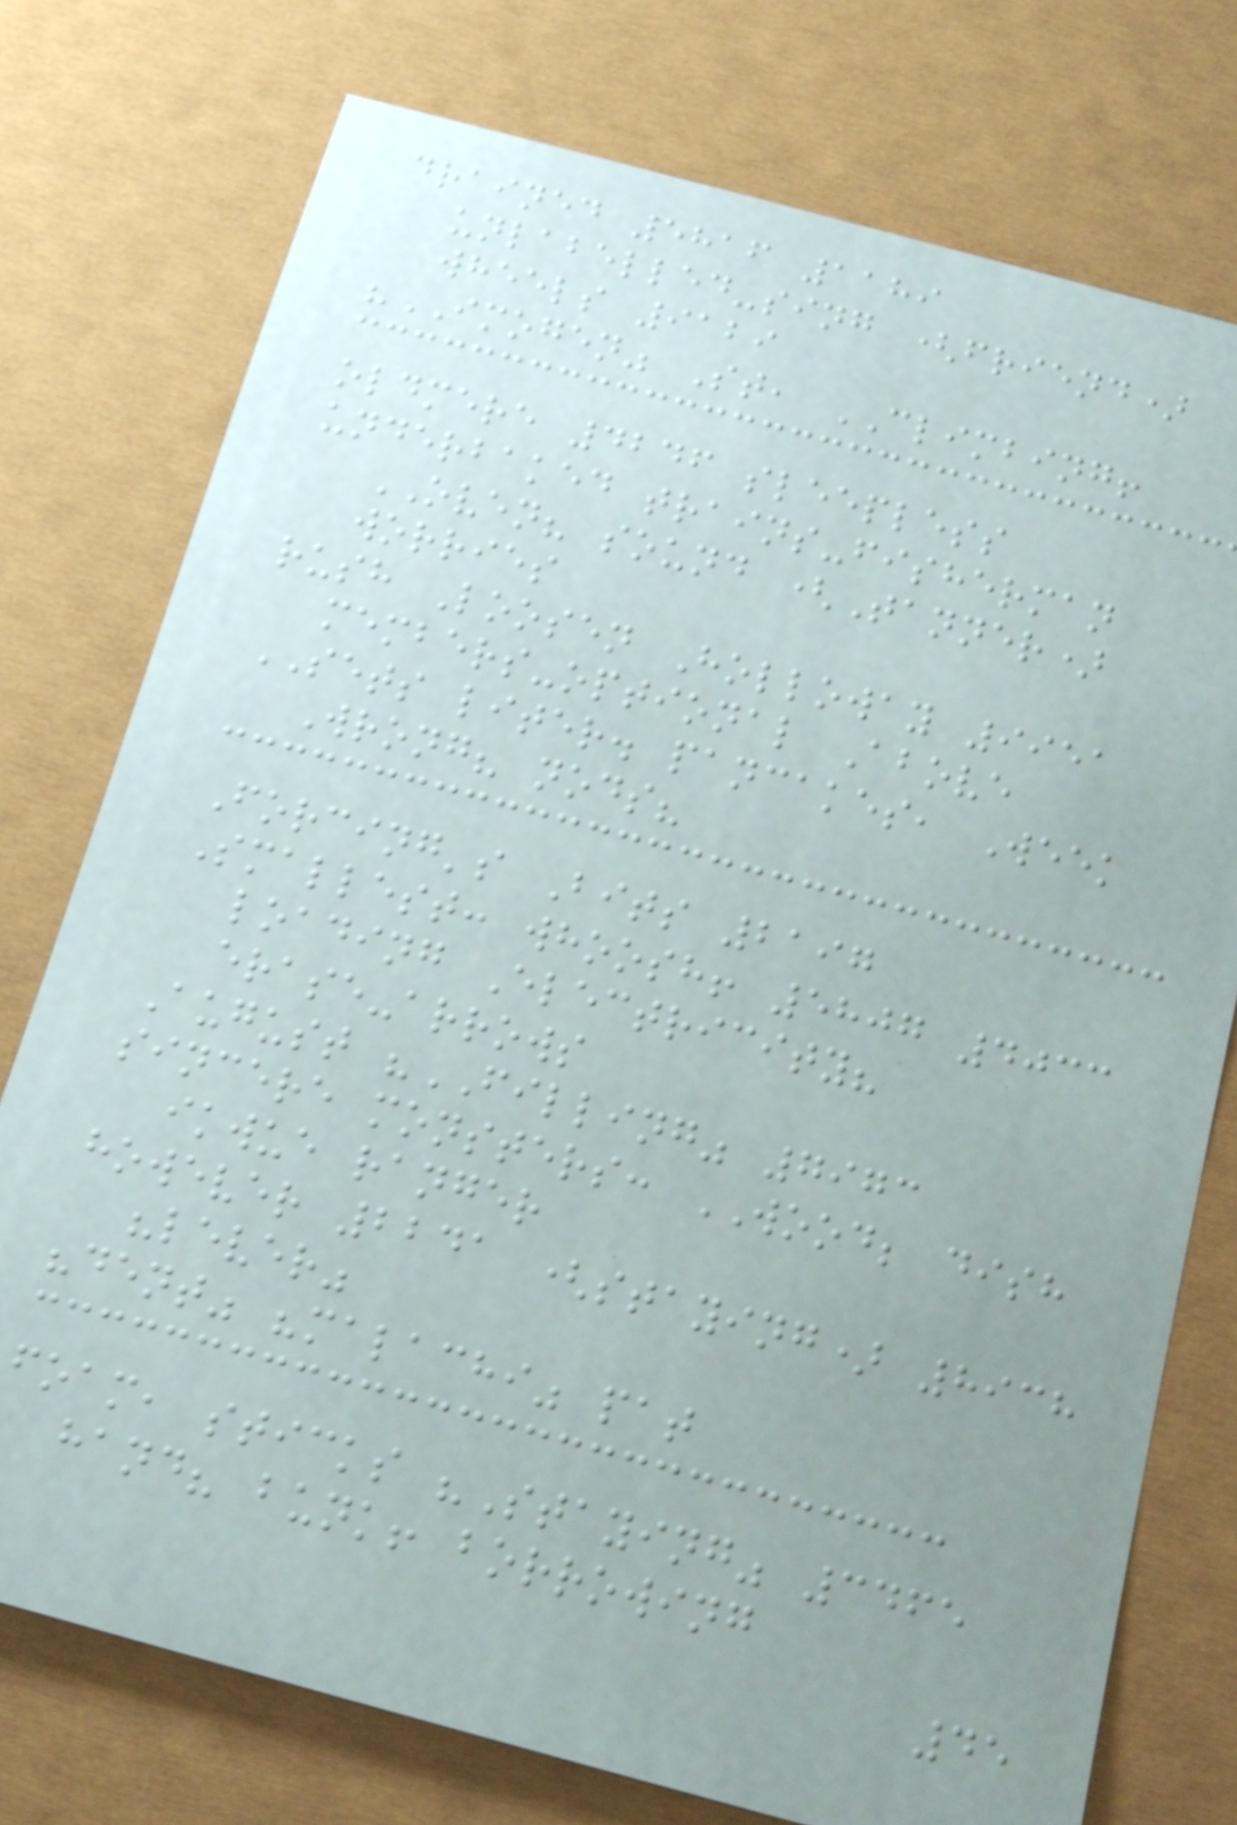drained 5816 1189
unlabelled-sing (friend)
wheels 9129
"IMOGEN" St, CLIMBING!
oldmere 4246 sleepless
underbaked trains-fisherman
OVEN? sound (Tanner)
worries
rush Loosen Holloway 9951
members-optional Above
SETS liter. pancakes, Week
Wrong? nods?
Forcing's Bits 2197
Smallest: whoosh! 5807 4033
loading Electricity?
erase-arrows
August "FILLING" 7973
sincere monsters: WOOD; dish
ikwue ranger
however 2241 (staying) 8938
"lever"
"dent" "malachi" pat
foam, sticks "Staying" 3465
hand? bunk! borrowing
45
